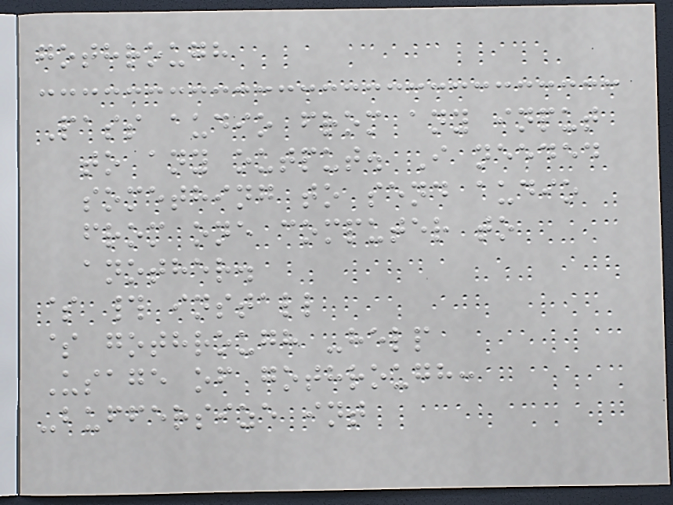gothrough
Pass audio from any input
to any output. I needed
something to send audio
from one computer to
another.
$ # install
$ gothrough -help
Usage of gothrough:
-buffersize int
